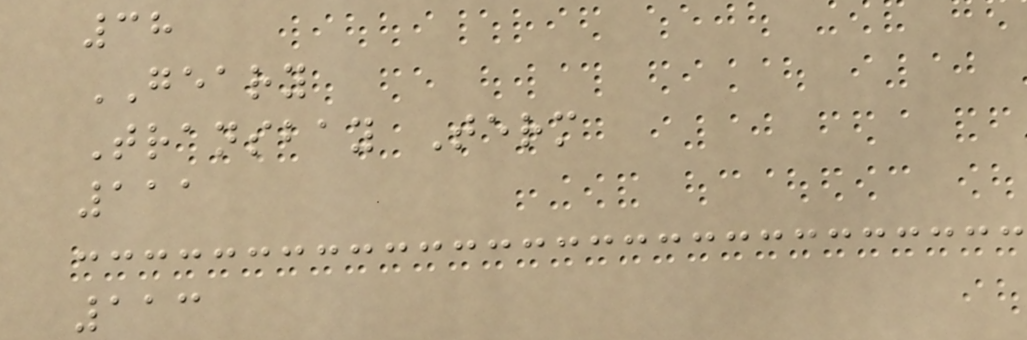38
GEARY
Transbay Term
111
113
